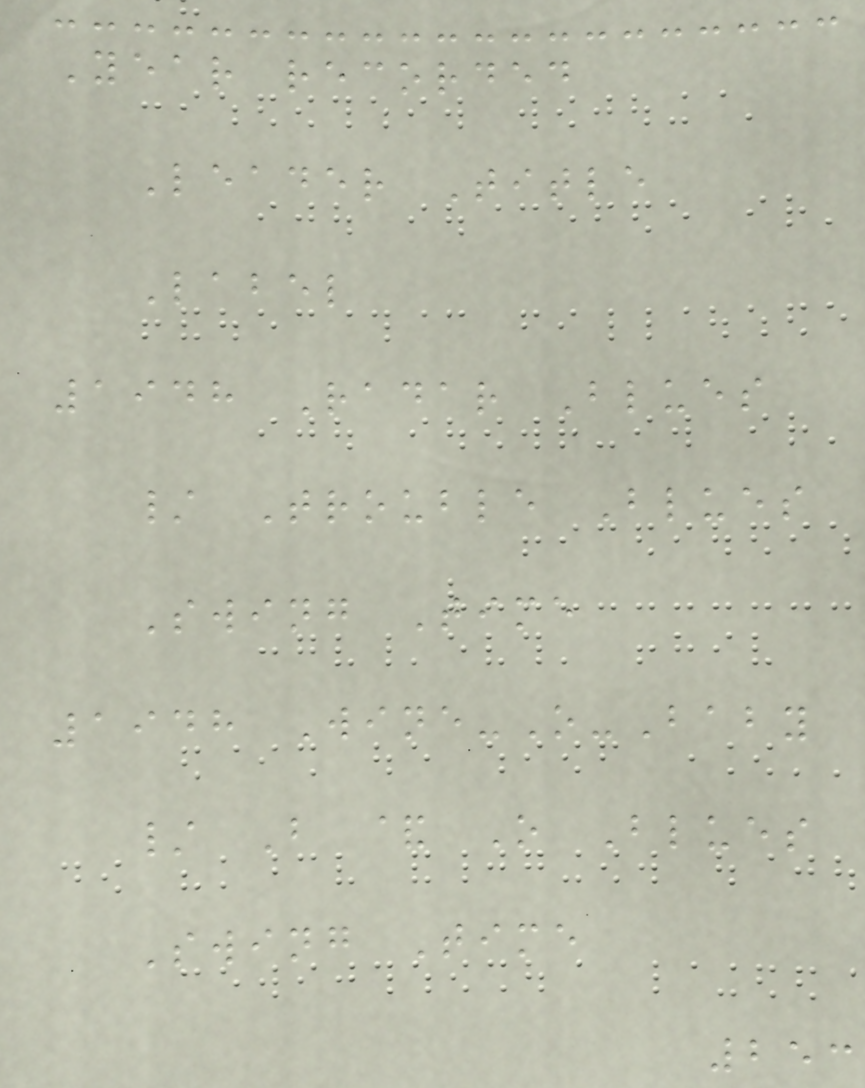Year recorded
Leader Title
Label
1948 Radar Blues
/ Trouble Blues
Swing Time
1948 Wine-O-Baby
/ B & O Blues
Swing Time
253
